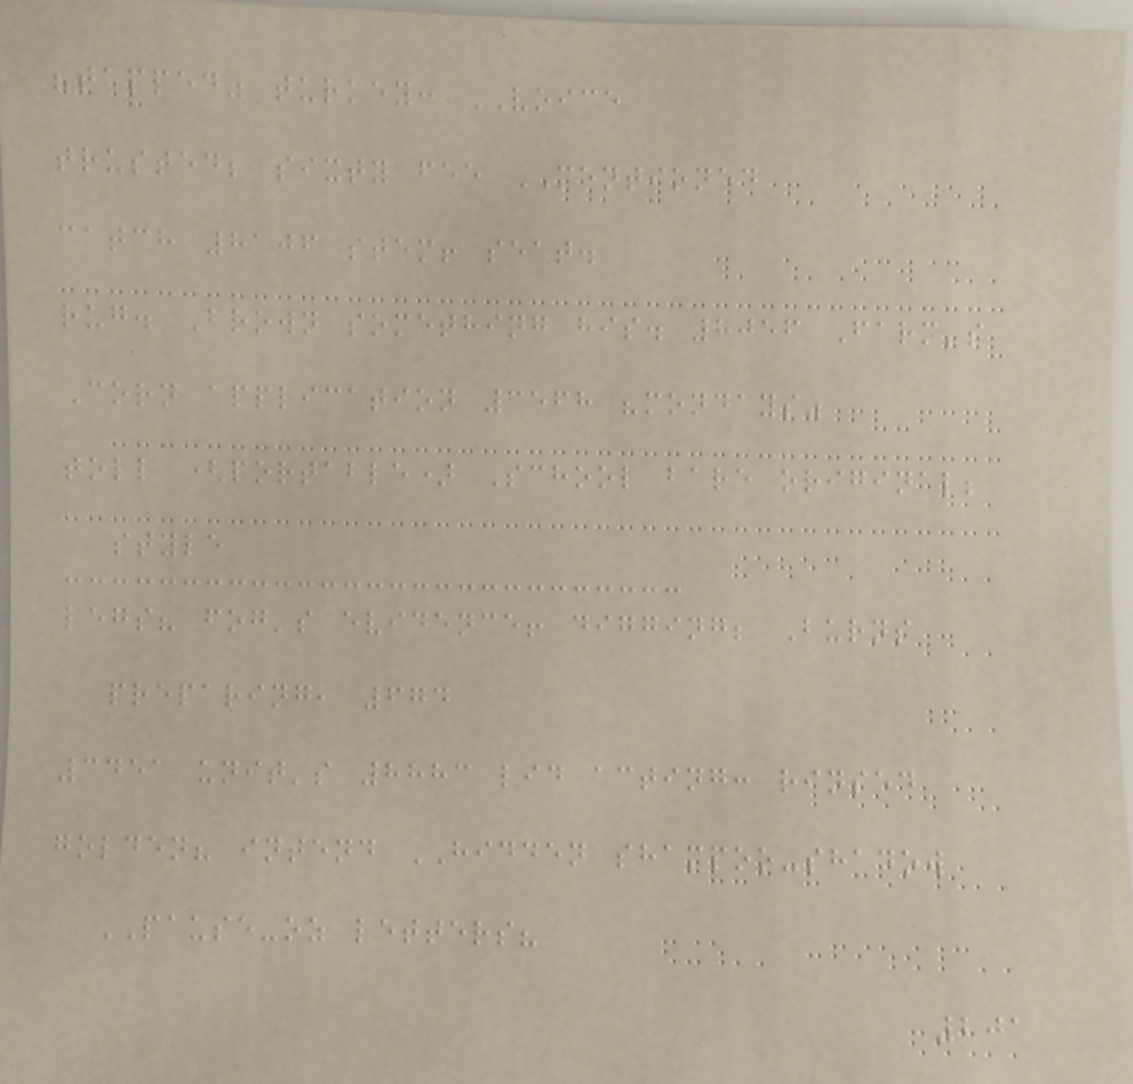"tapped" turkey: VOICE
trusted; sixty fee MENTIONED
catch 8106 stem! seat.
rug. Brown something his. 8056 Farm's
Corn application 3568 "mondays"
toll (portable) School bare original;
style
legs? fog's evidence! digging; Burns
preparing, 674
3451 unit's 8883 lid acting: rinsed
golden? intend HIDDEN shampoo-shadow
PAUSE-oz letters?
201
